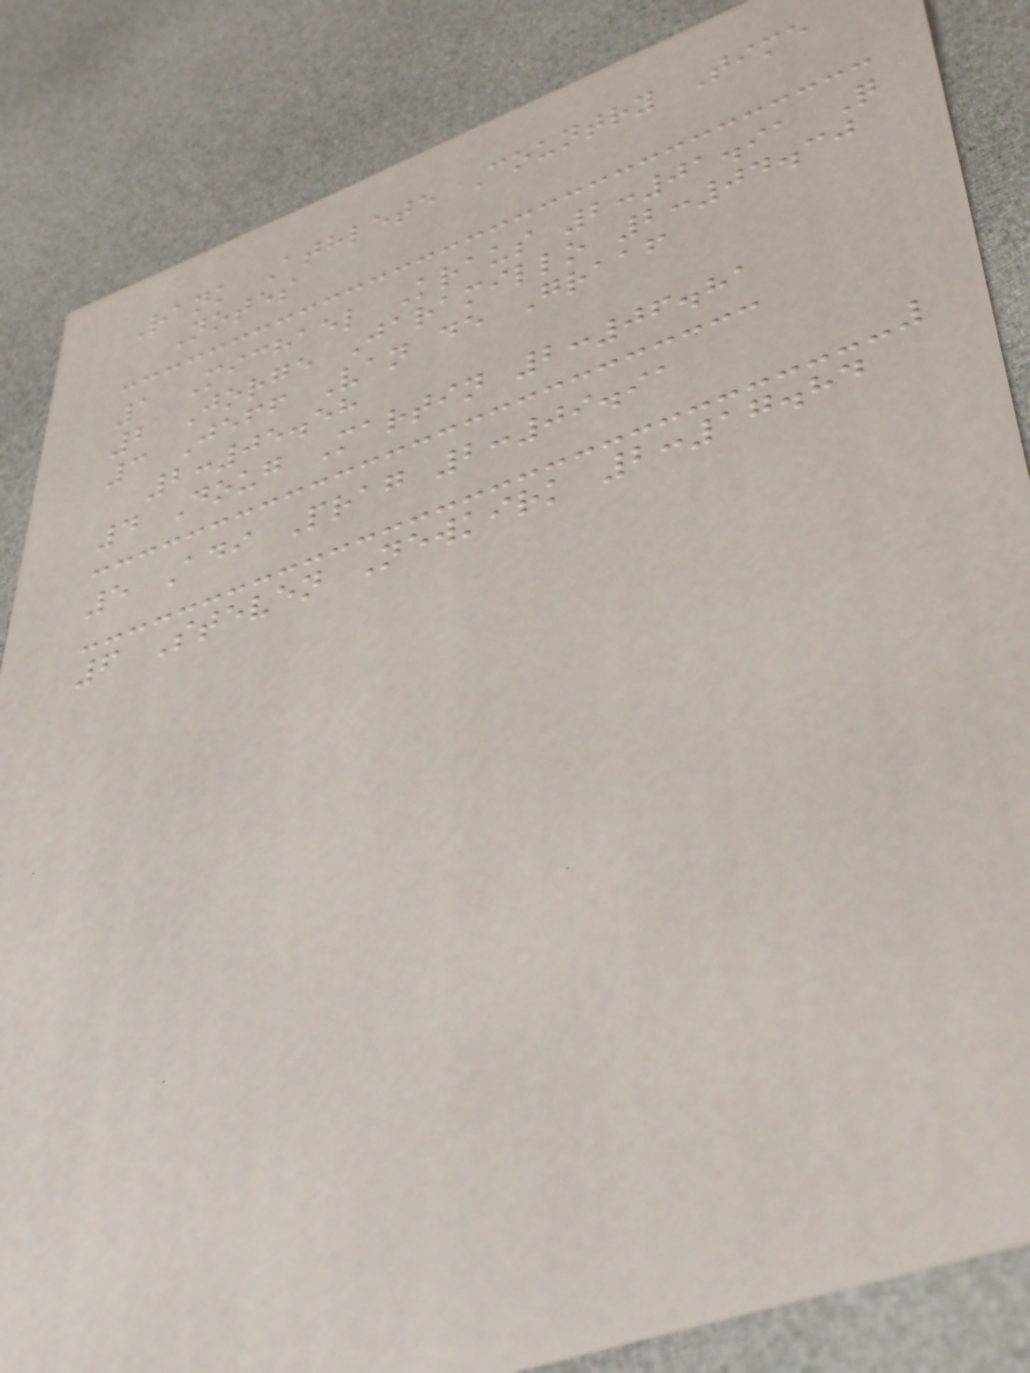Rank Athlete Country Time
Notes
1 Michael Kraus 2:01.91 Q
2 Jorge Jaramillo 2:04.30
3 Jeff Van de Graaf
2:05.58
4 Doug Martin 2:06.81
5 Adi Prag 2:09.91
6 Steven Newkirk 2:17.84
